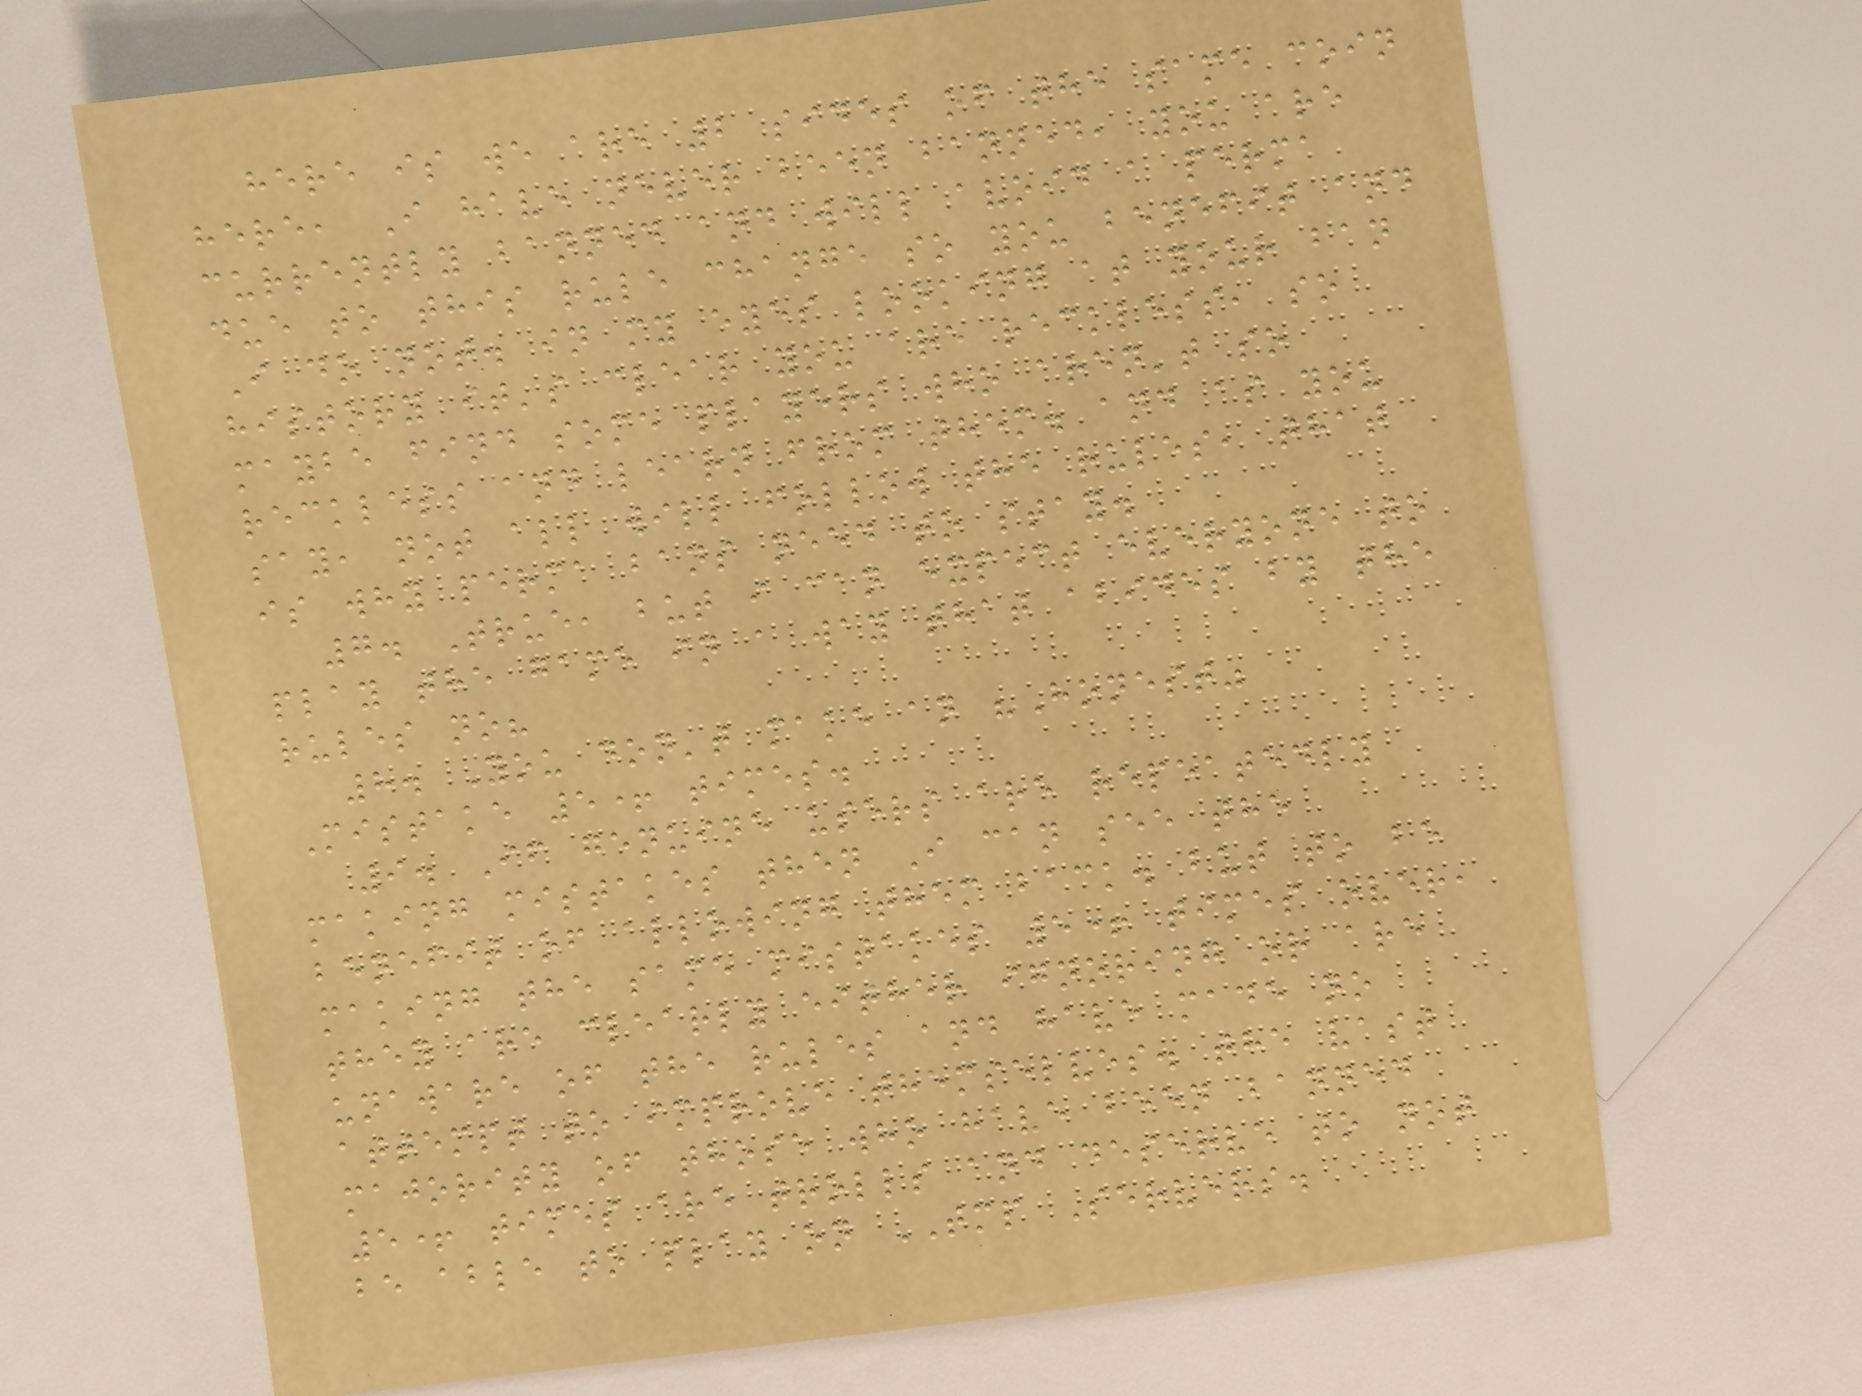here is we are 2 sides of the same coin
here, I have never been banned, you are
currently banned and will avoid a perma
due to this rule change so you benefit and
I do not. in my eyes looking at your ban
history it's clear you are reckless, so
maybe find some players who aren't so
reckless and learn from them. and as you
say, not all will follow the rules, that
is why perma bans need to stay.
7. True, but i can expect everyone to
play the game in a way that abides by the
rules no?
8. You don't make an "Honest"
Mistake 5+ times.
9. If genuine users are repeatedly
making mistakes then I can see the
benefit of allowing them back. but to be
making the same mistakes 5+ times over,
they are clearly either ignoring or are
unaware of the rules and have made no
attempt to improve themselves. the vast
majority of those who have been banned
5+ times are trolls and deserve to not
be able to play on TMP Servers.
